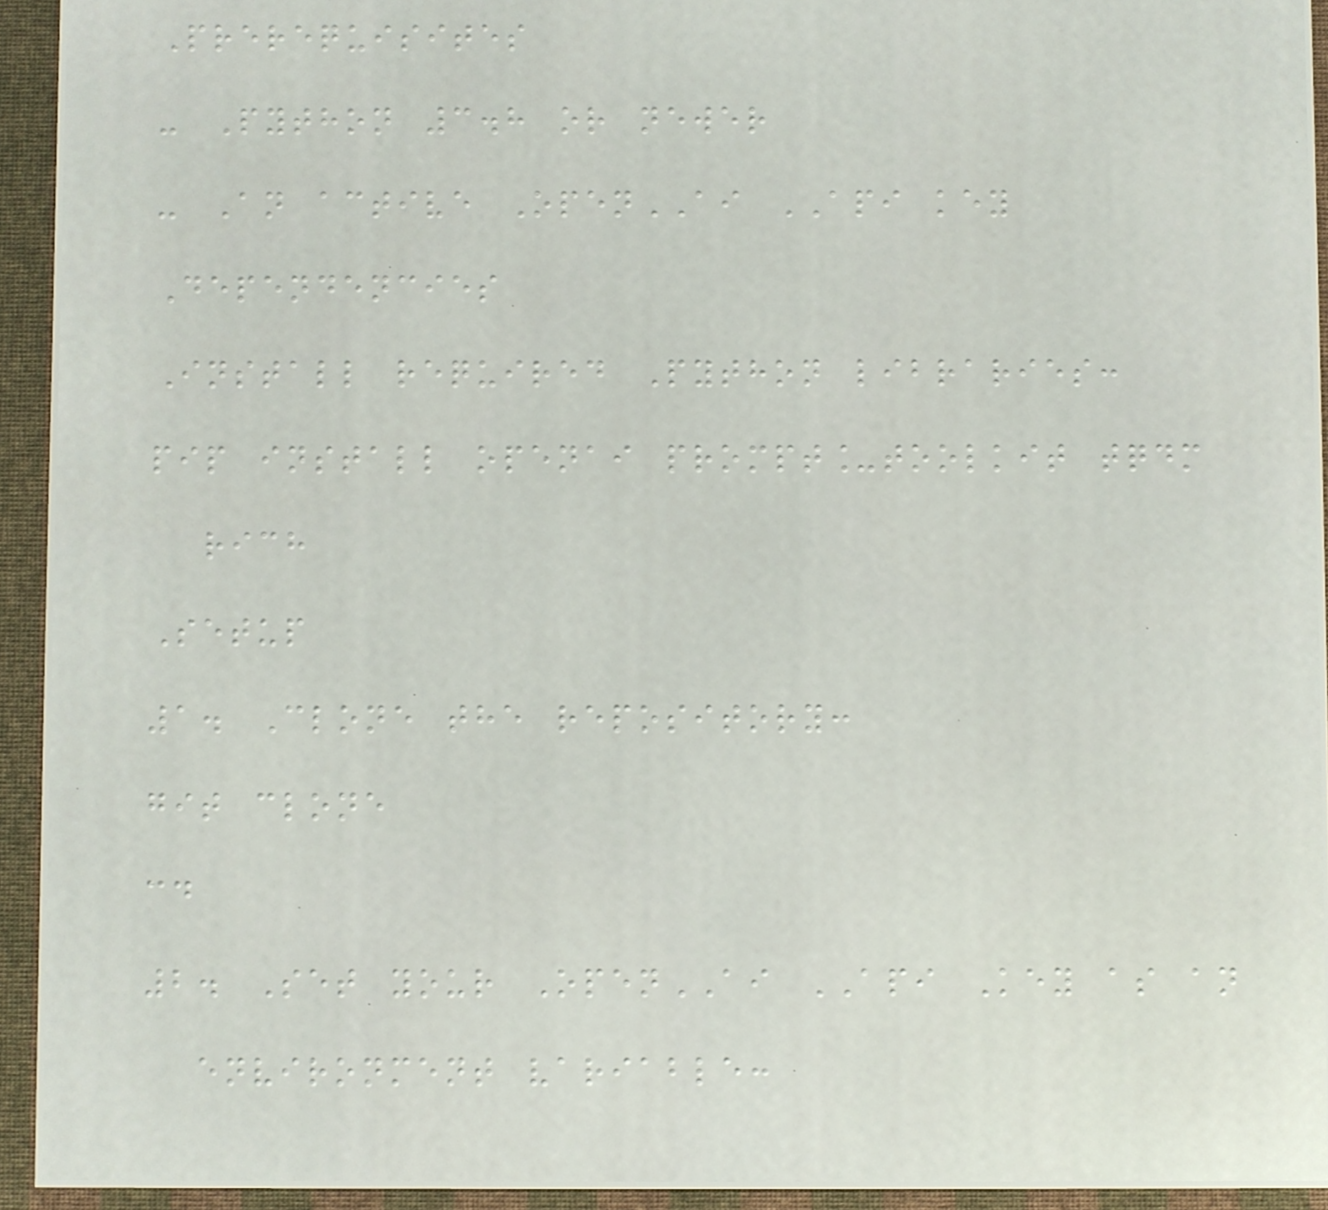Prerequisites
- Python 3.8 or newer
- An active OpenAI API key
Dependencies
Install required Python libraries:
pip install openai prompt_toolkit tqdm
rich
Setup
1. Clone the repository:
git clone
cd
2. Set your OpenAI API Key as an
environment variable:
